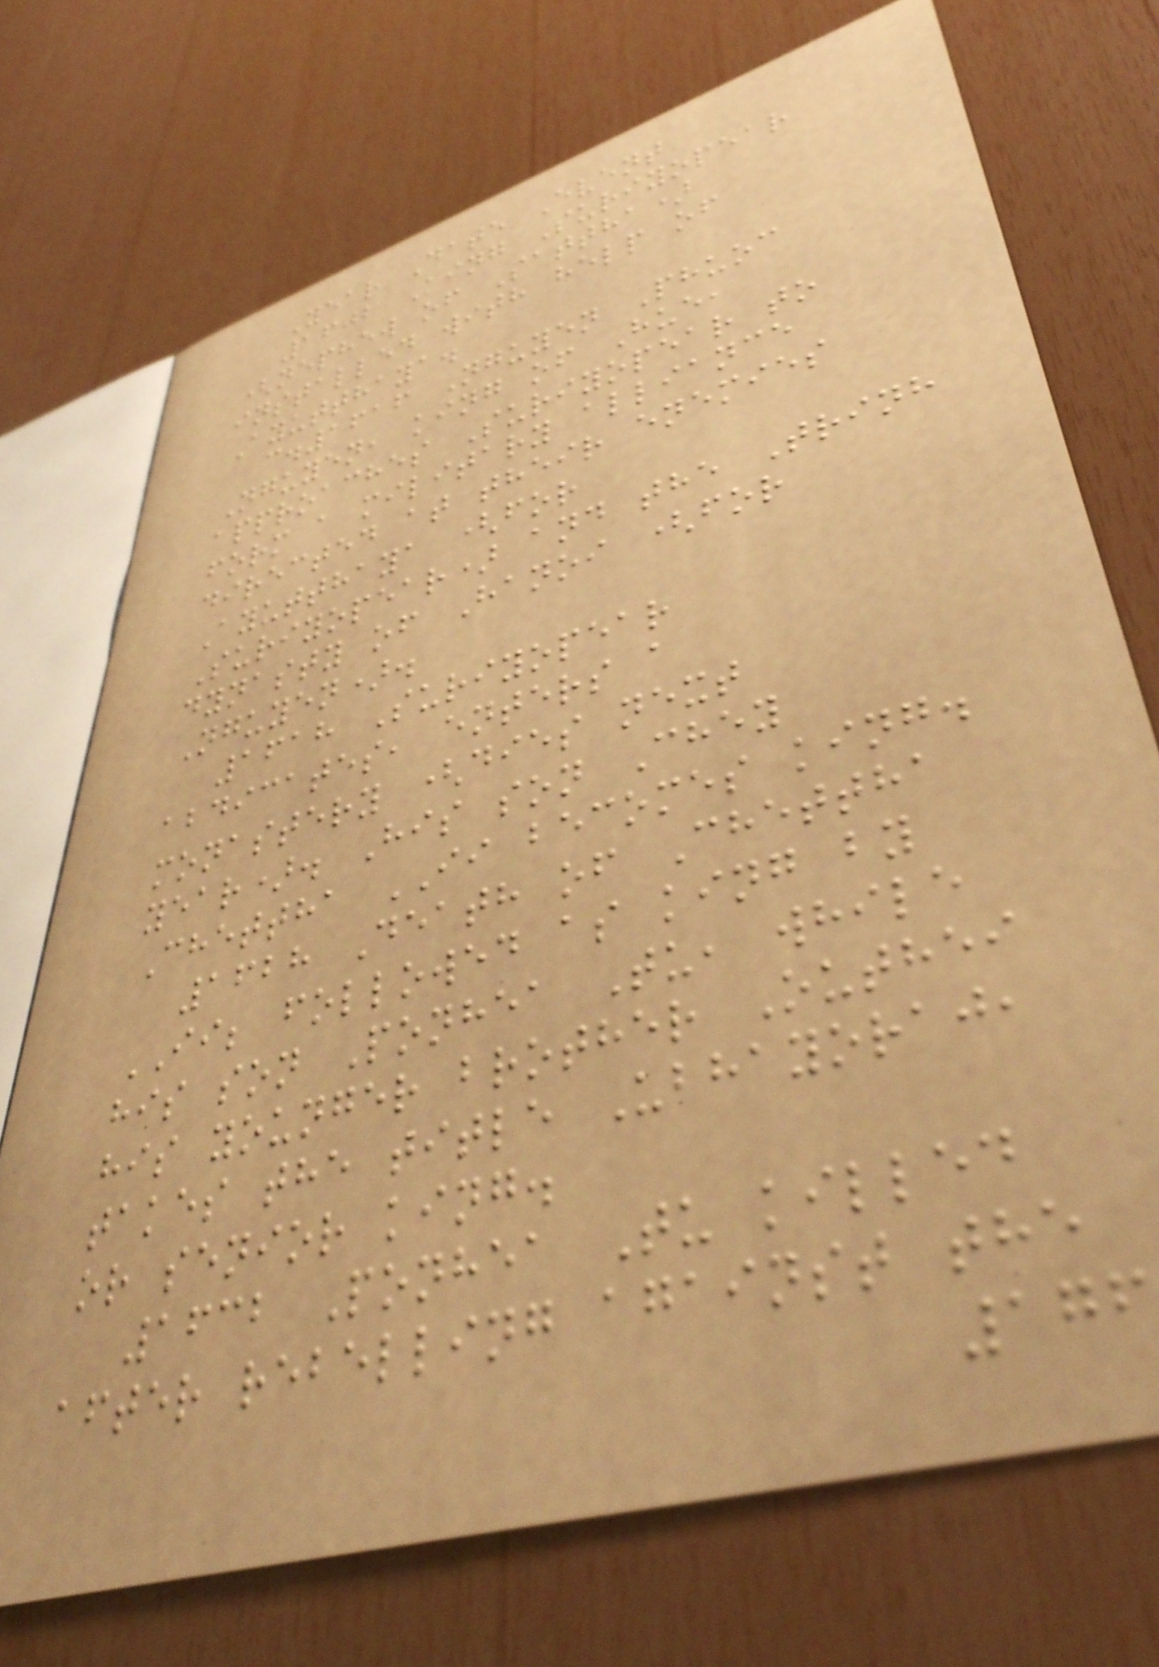Year Date Event
1602 King Suriyopear
(nephew of Sattha)
installed with help of
Ayutthaya.
c.1616 Nguyen Phuoc
Nguyen, king of Hue,
approaches Suriyopear to
form a military alliance
directed at their enemies
Ayutthaya (for
Suriyopear) and the Trinh
dynasty of Hanoi (for
Nguyen).
1618 Suriyopear
abdicates, enters a
monastery (dies next
year). His son Chey
Chettha II becomes king.
1628 Death of Chettha
II; followed as king by
his son Ponhea Tu, while
his younger brother Outhei
takes the title Ubhayoraj,
or senior king.
1632 Ponhea Tu killed
after rebelling against the
176
